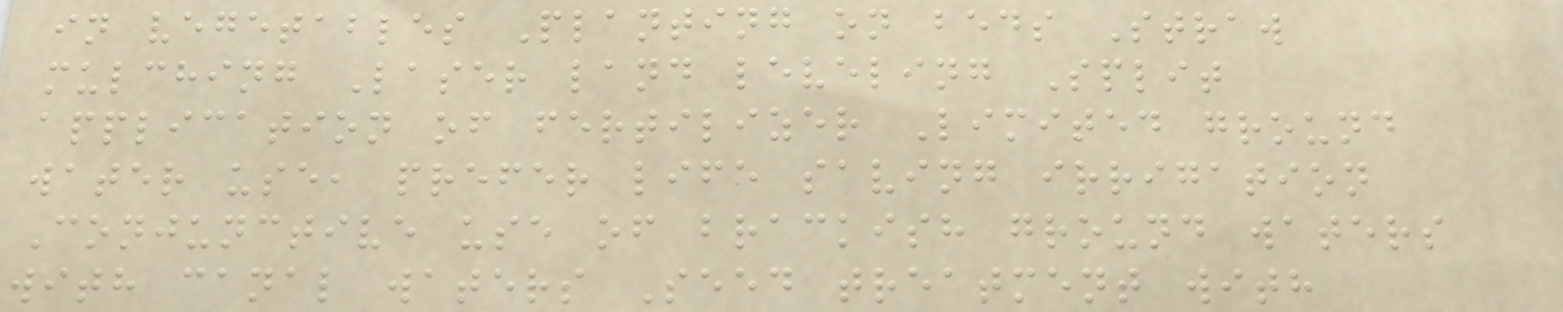in vegetables Planting on beds Straw
mulching Laser land leveling Split
application of fertilizer Limited ground
water use, prefer life saving irrigation
Conjunctive use of brackish ground waters
with canal waters Seed treatment with
